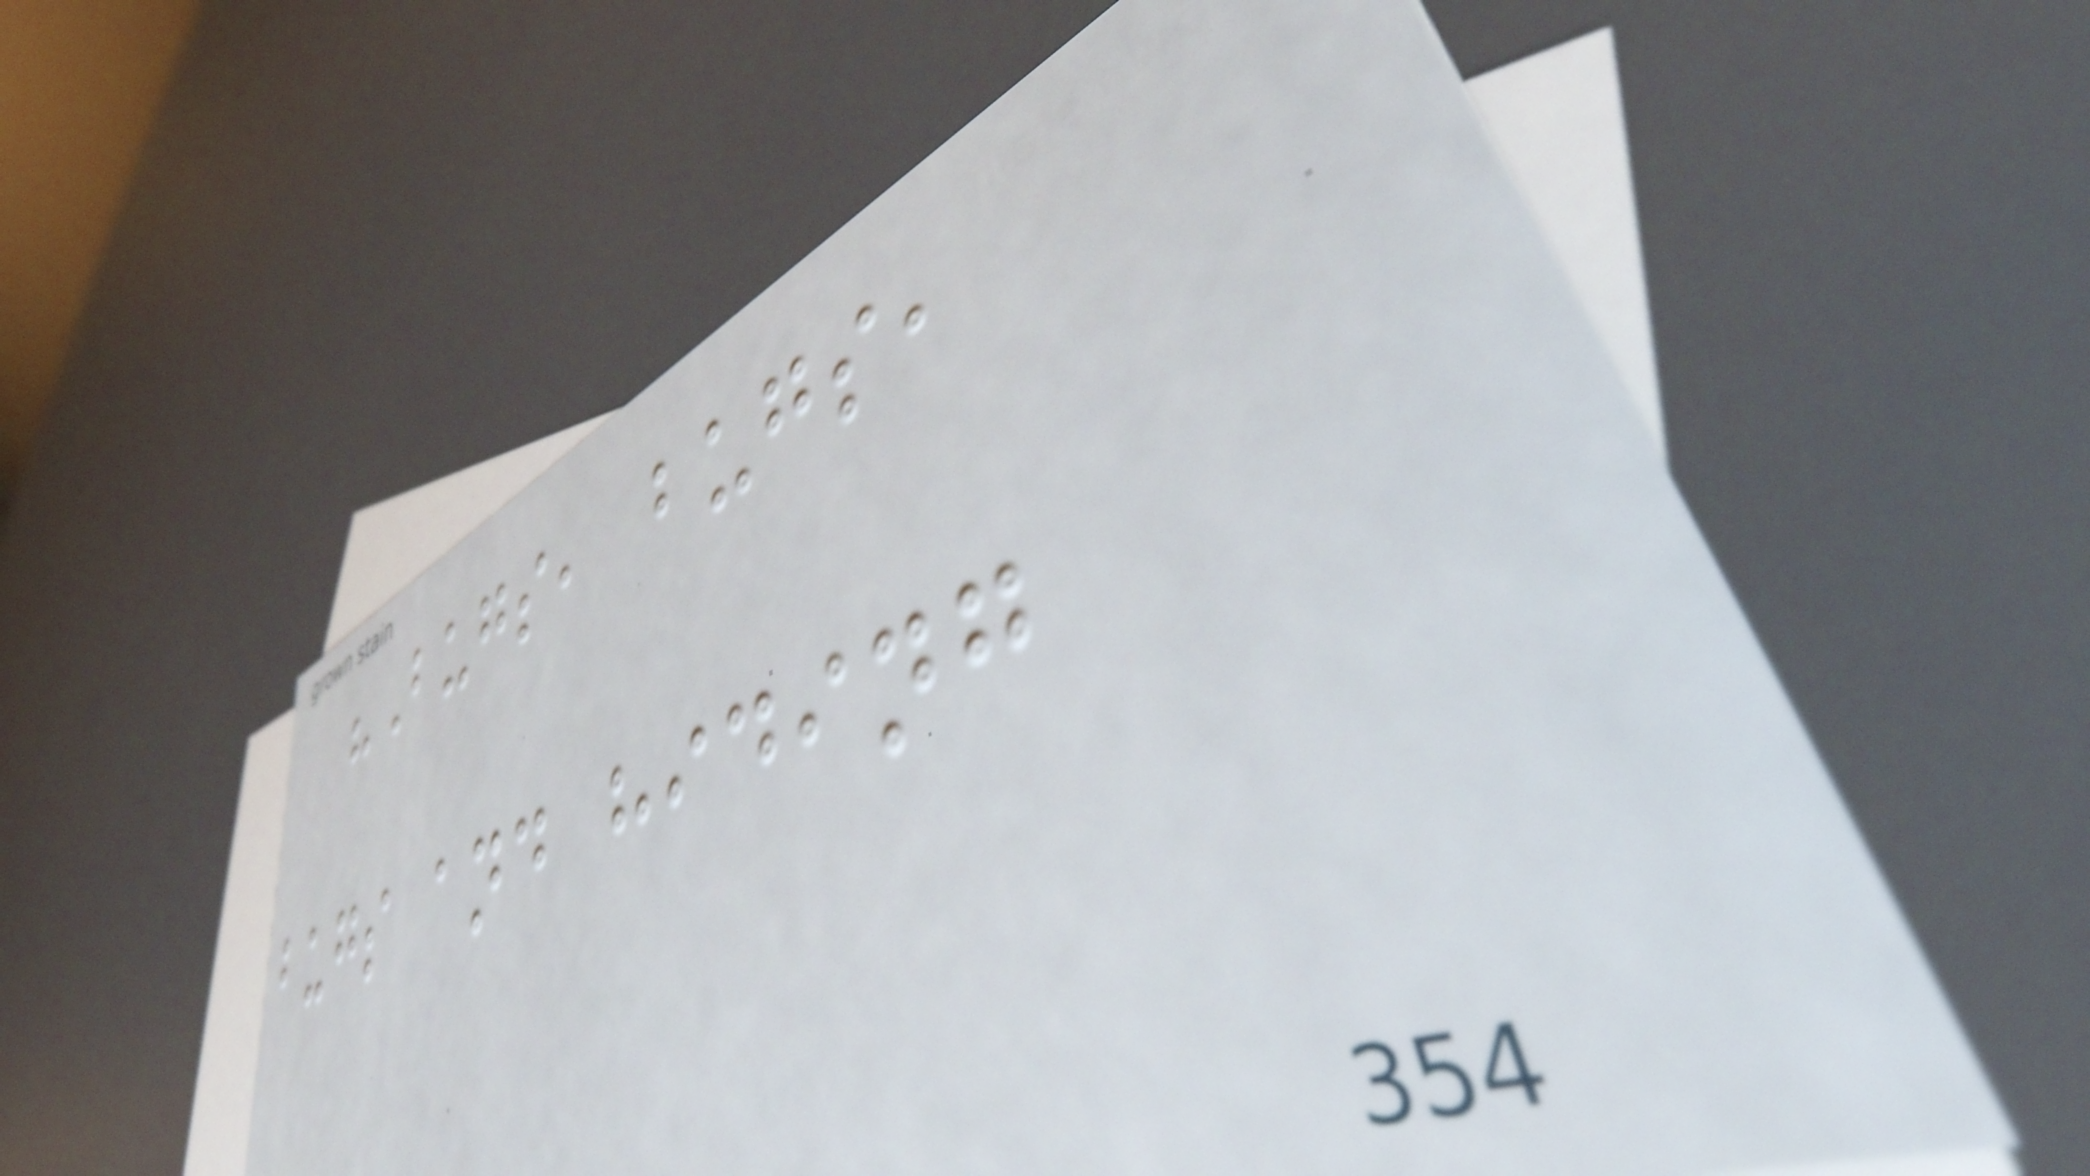"Bugs, bugs,
bugs and hiding
